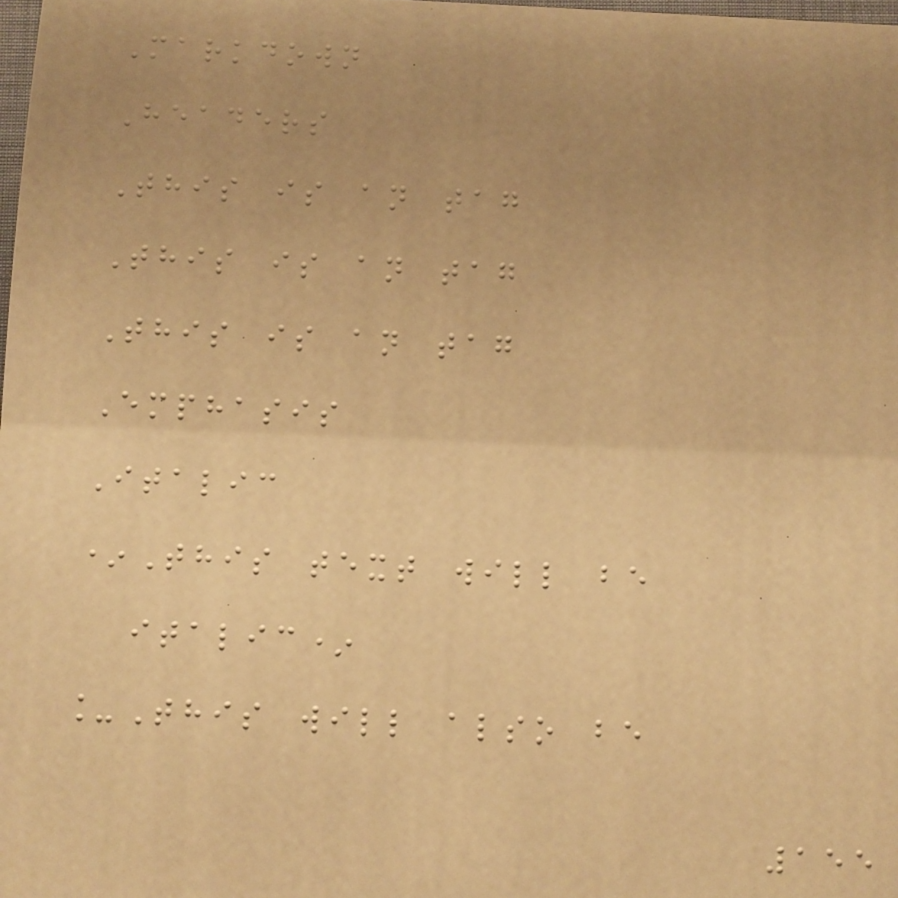Markdown
Headers
This is an tag
This is an tag
This is an tag
Emphasis
Italic
*This text will be
italic*
_This will also be
155
